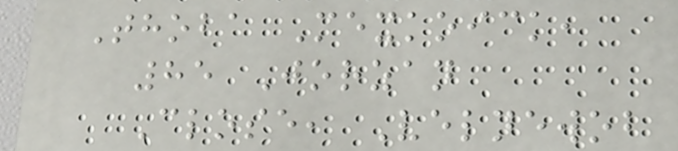Thoba Mexkoick,
85 Jorzan
Close, Velnewob
